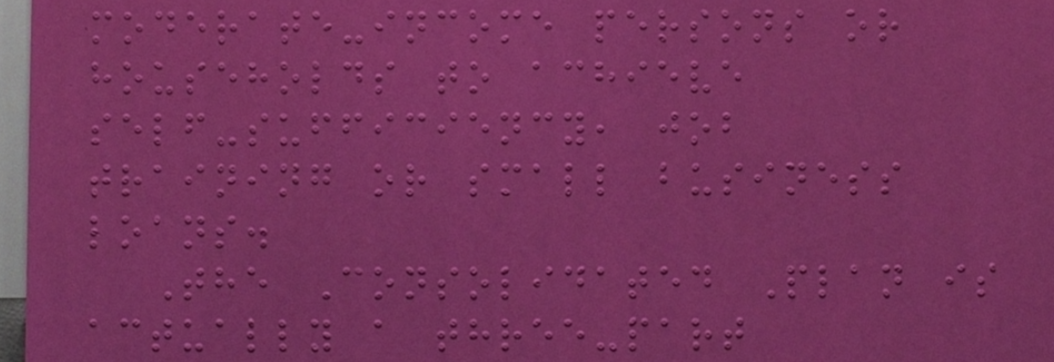moderate-income persons or
households to achieve
self-sufficiency, job
training or small business
loans.
The Consolidated Plan is
actually a three-part
